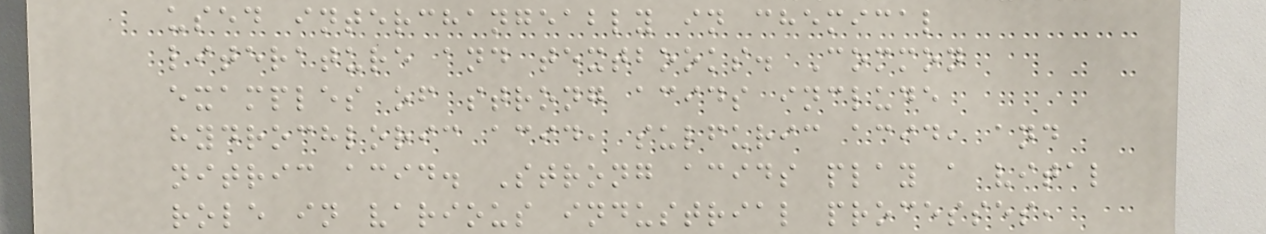used interchangeably in chemical
literature and textbooks. Common
examples of strong acids include
hydrochloric acid, sulfuric acid, and
nitric acid. Strong acids play a vital
role in various industrial processes,
